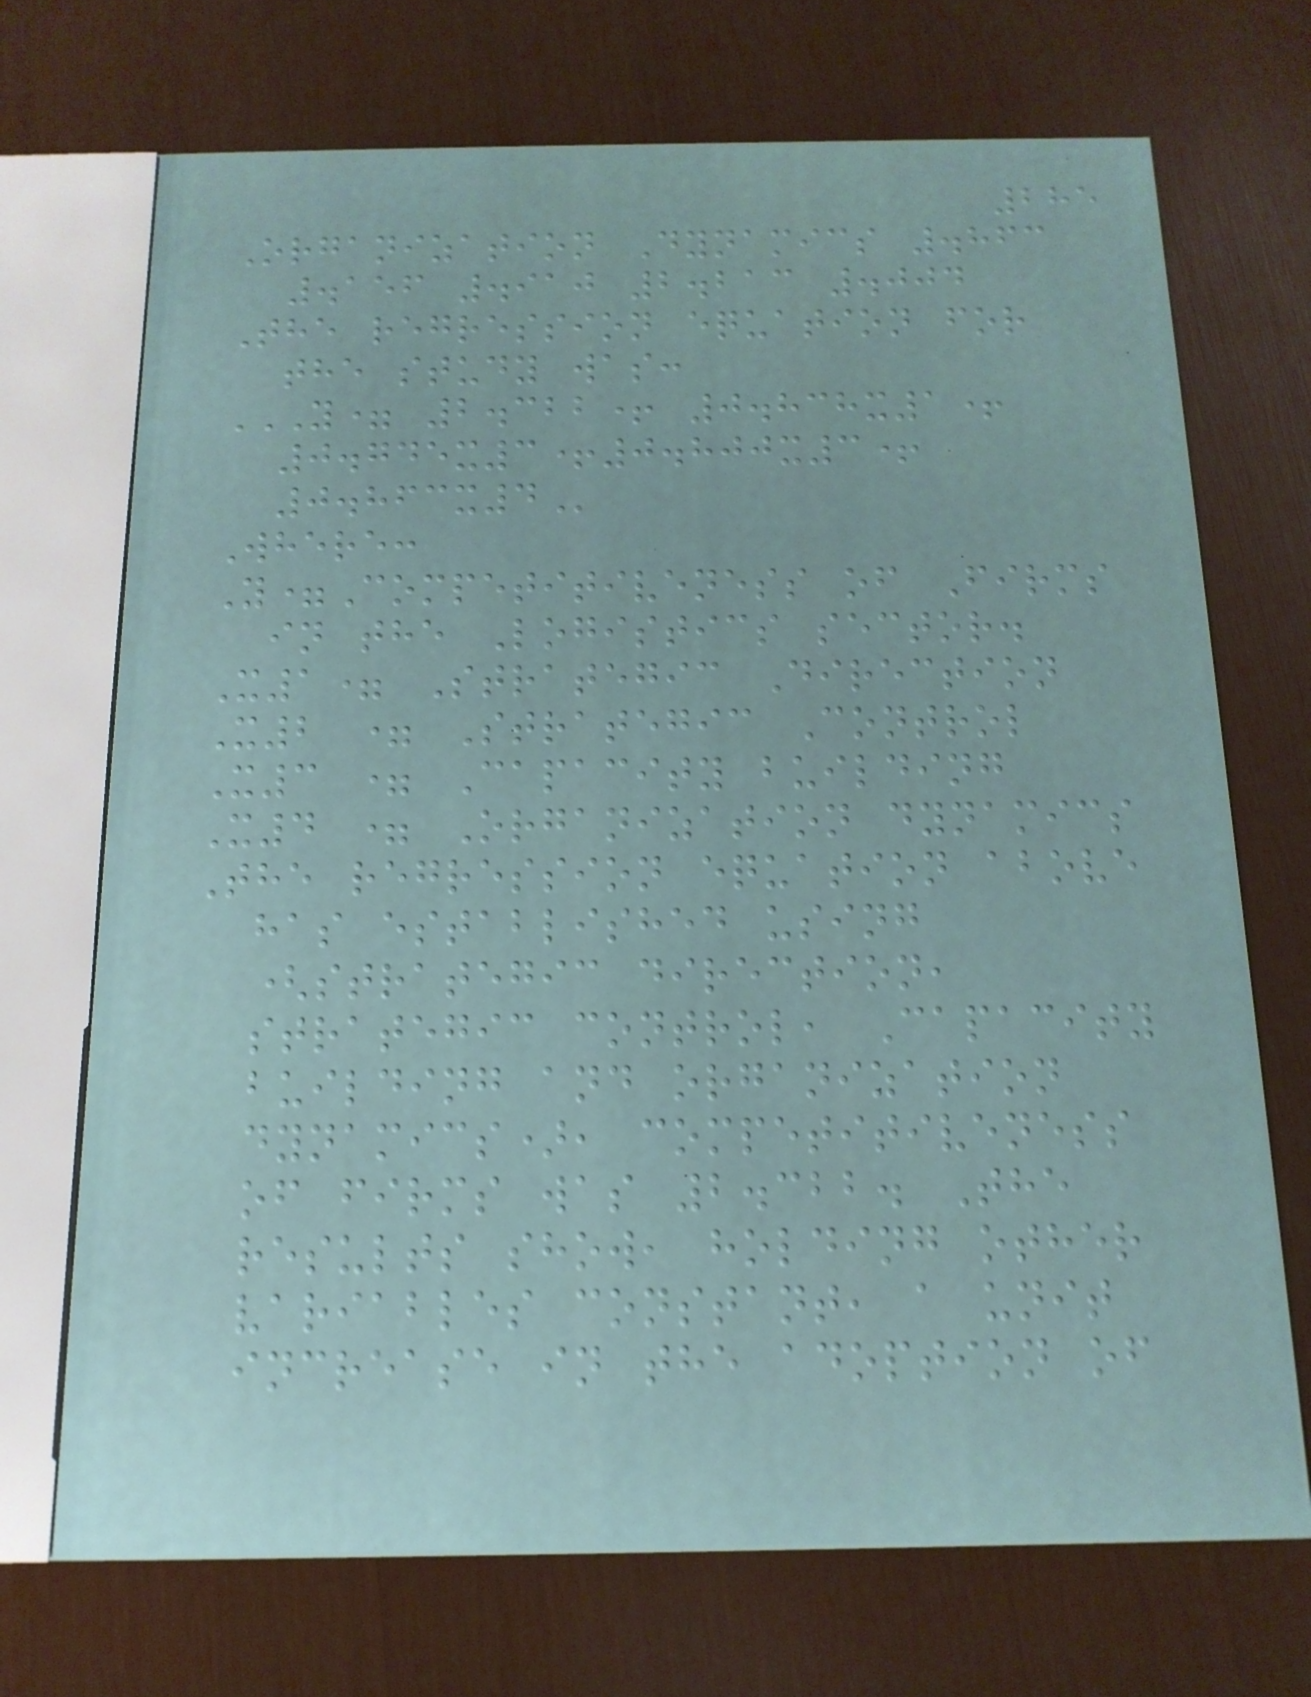285
Organization Dynamics .863
.156 .910 2.213 .004
The regression equation for
the study was:
Y= 2.322+ 0.838X1+
0.745X3+0.800X3+
0.863X4
Where:
Y=Competitiveness of Firms
in the Logistics sector.
X1= Strategic Direction
X2 = Strategic Control
X3 = Capacity building
X4 = Organization dynamics
The regression equation above
has established using
(strategic direction,
strategic control, Capacity
building and organization
dynamics), competitiveness
of firms was 2.322. The
results show, holding other
variables constant, a unit
increase in the adoption of
